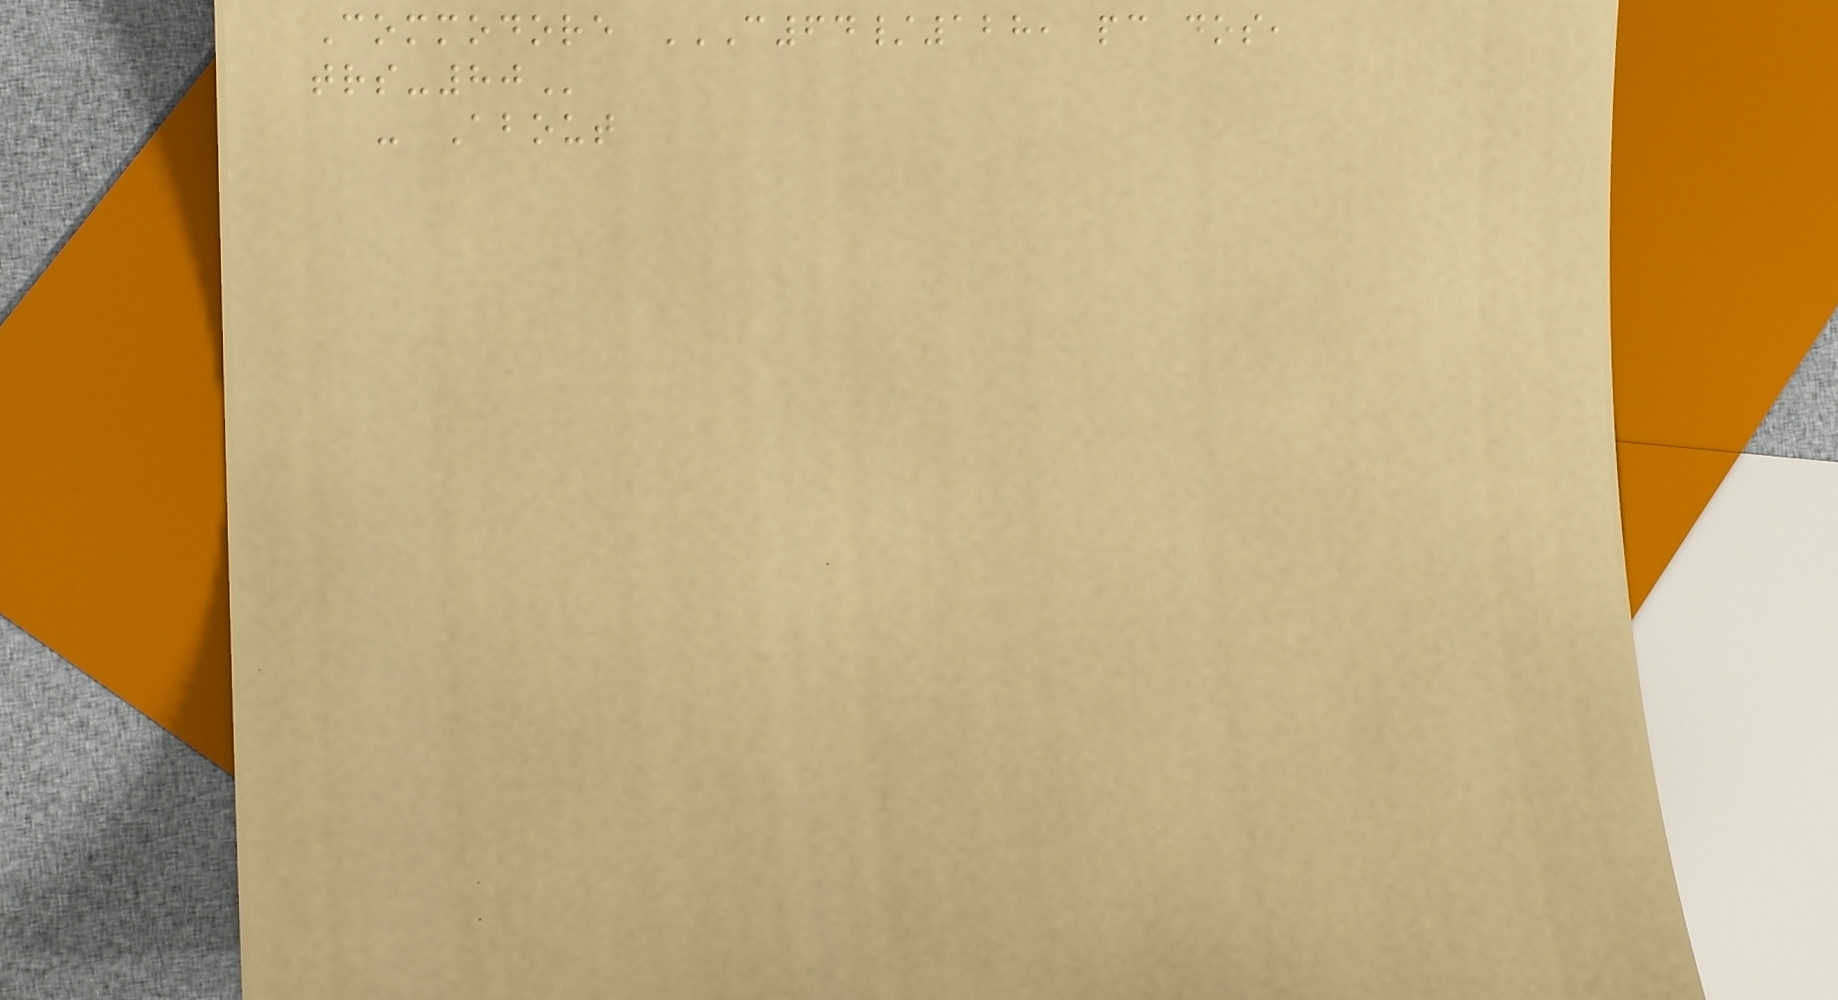Commodore C64/128, PC DOS,
TRS-80
- About
